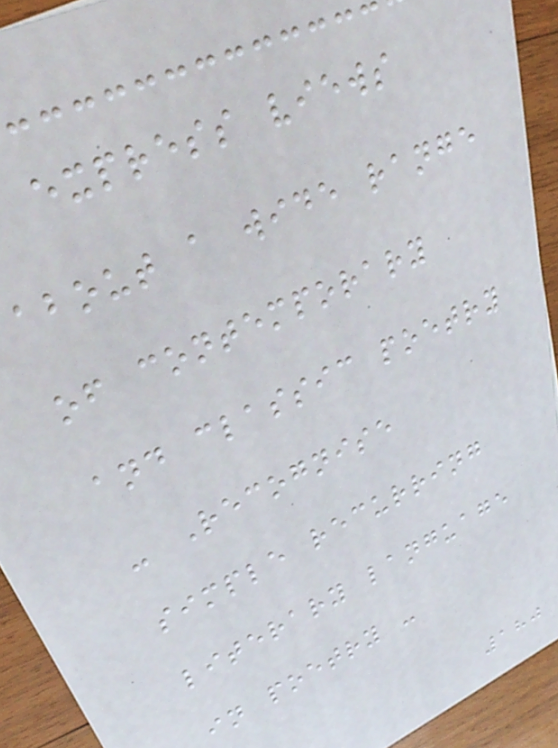express views
about a wide range
of contemporary
and classic poetry
- Recognise
simple recurring
literary language
in poetry -
180
